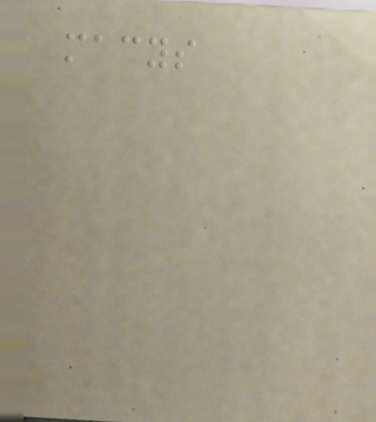macys
